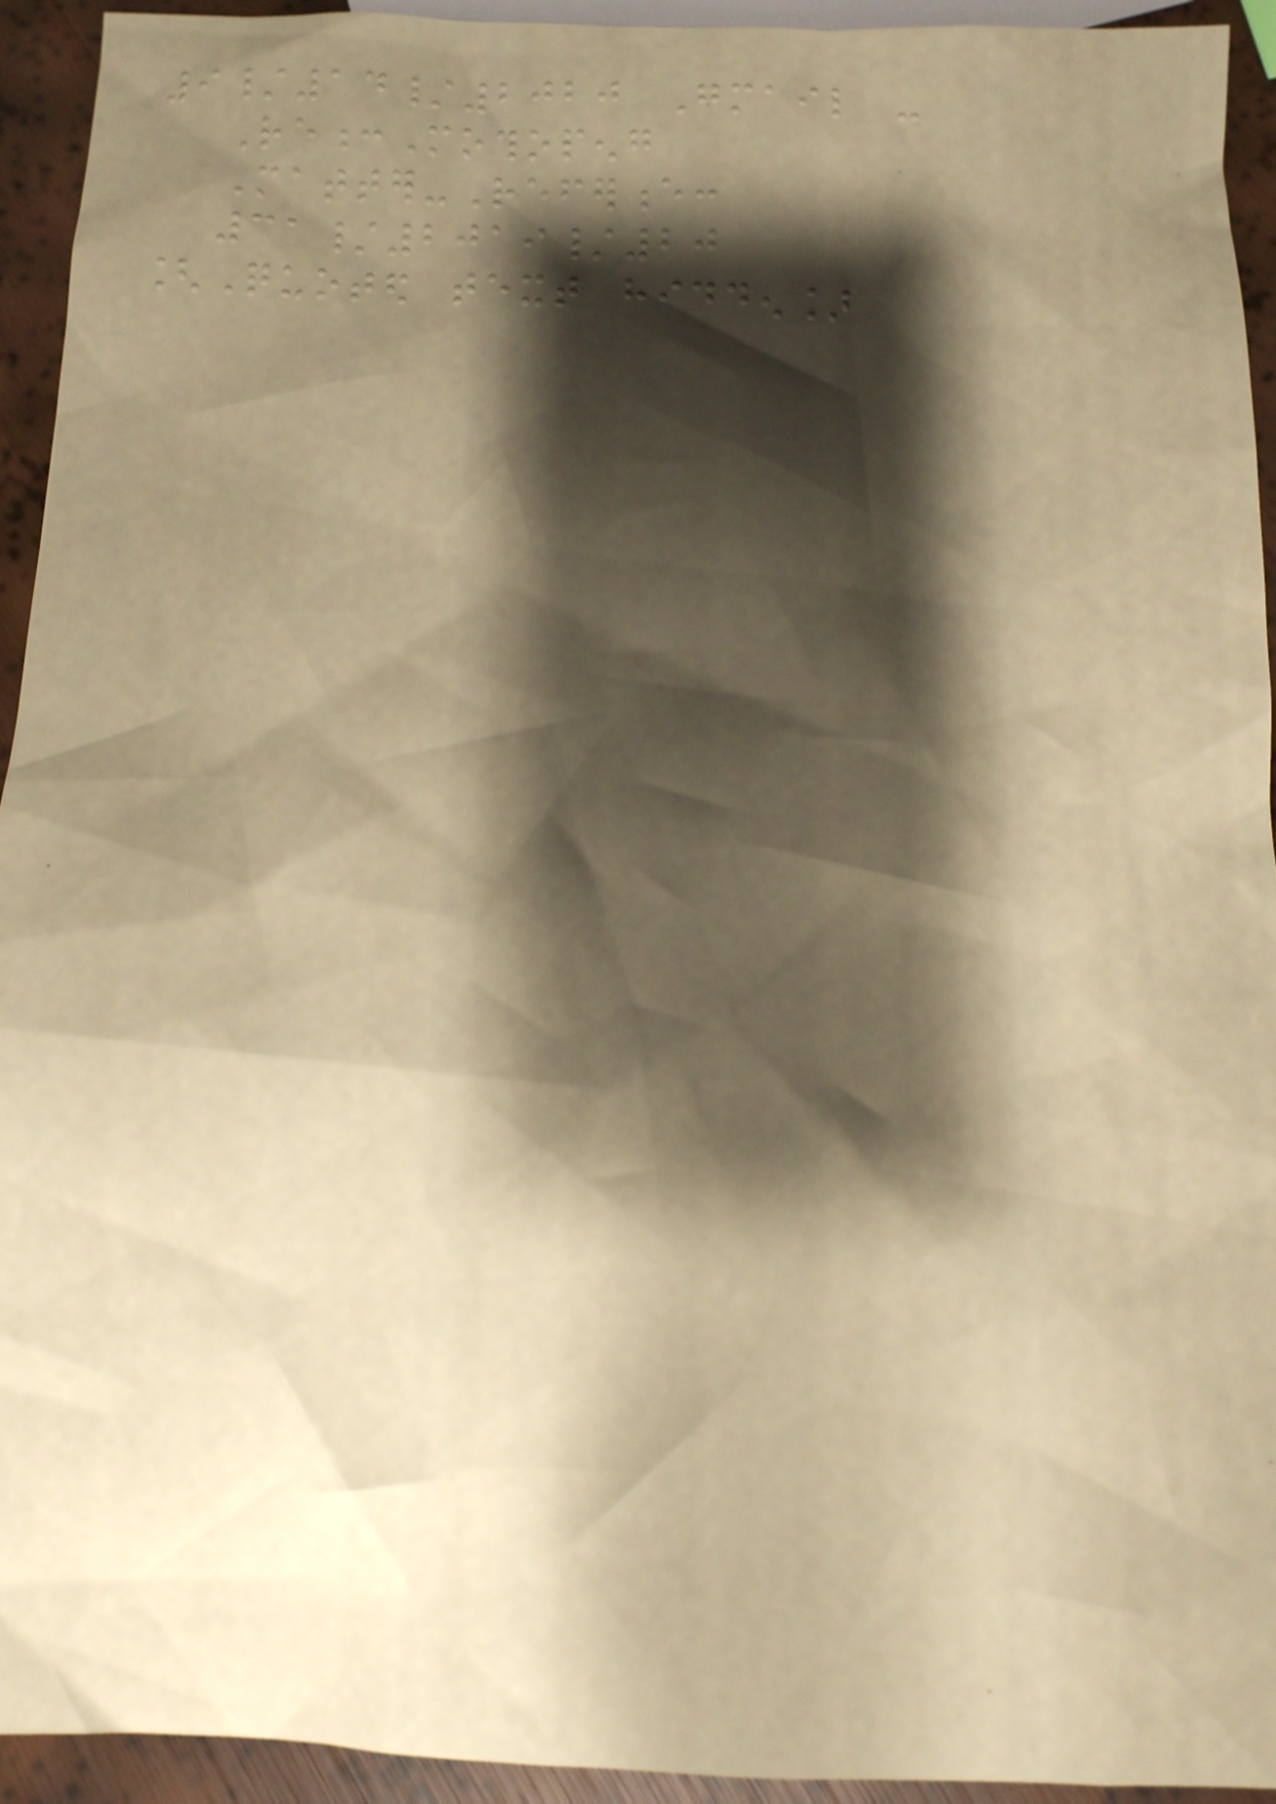9/14/2020 Gmail -
Re:Mothopeng
Matter-Reference:
31/2019/20
[Quoted text hidden]
